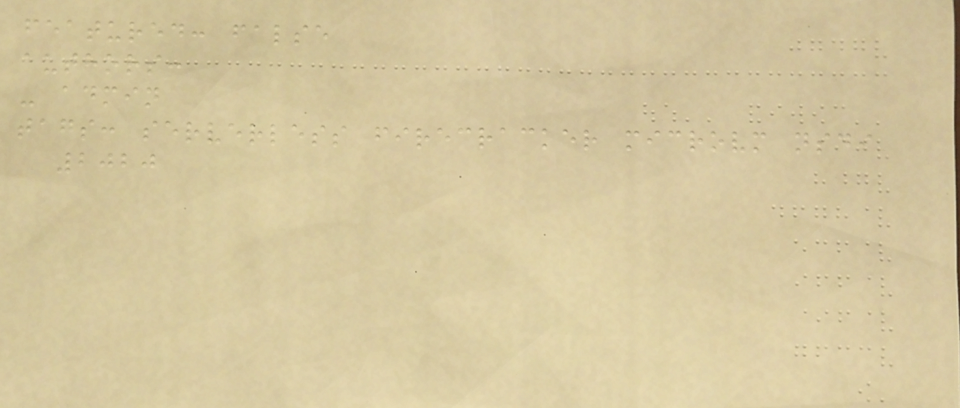featured: false
authors:
- admin
tags: serverless firecracker microvm nsdi
2020
